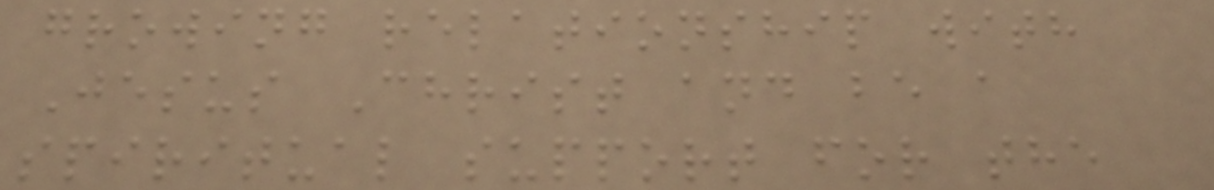growing relationship with
Jesus Christ and be a
spiritual support for the
